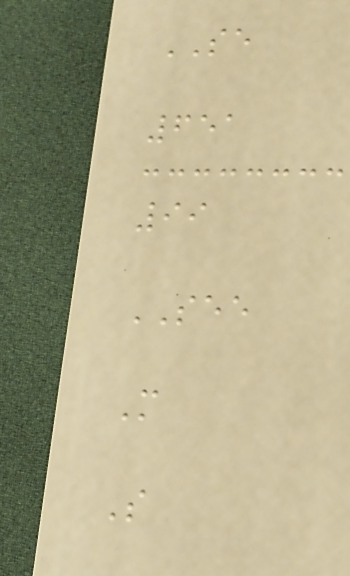SE
651
99
SEE
M
S
